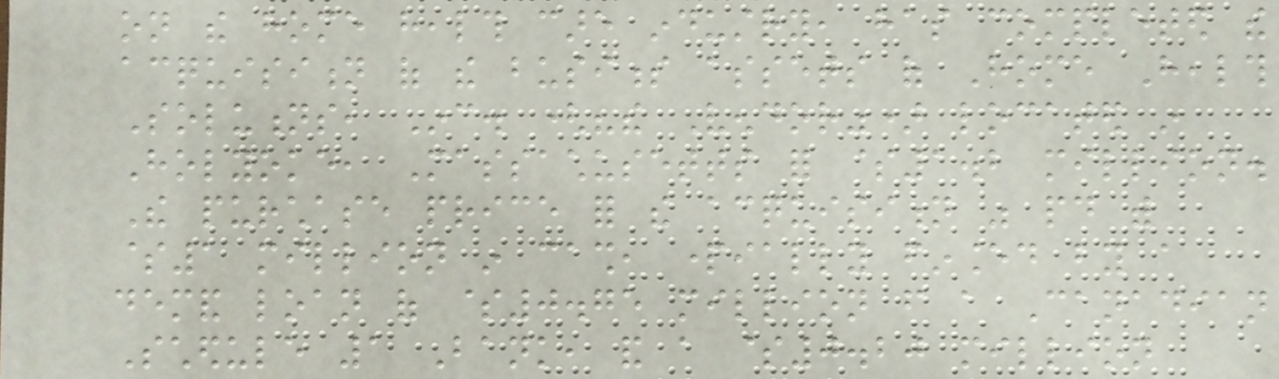on the home health care industry, has completed the
acquisition of the business assets of Home Health
Solutions, Inc. ("the Vendor") located in
Holyoke, Massachusetts for $1.2 million.
The purchase price for the acquisition was paid with
$1 million in cash, partially financed by a
demand loan of $0.75 million from a Canadian
Schedule 1 Bank, and a $0.20 million
